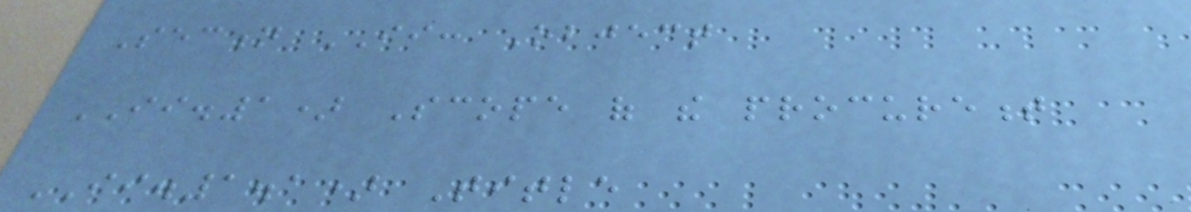Section II: Object
II.1) Scope of the procurement
II.1.1) Title
